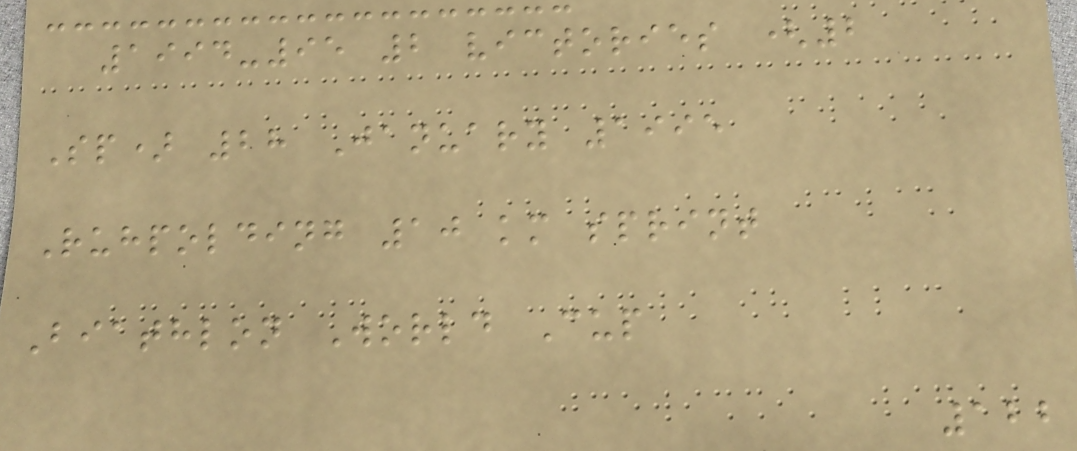1994-95 2 victories (2
Sp) 28 January 1995
Ruhpolding 10 km sprint
Biathlon World Cup
122
